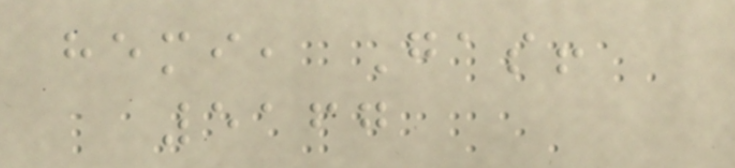hemi, Gas!
5167
